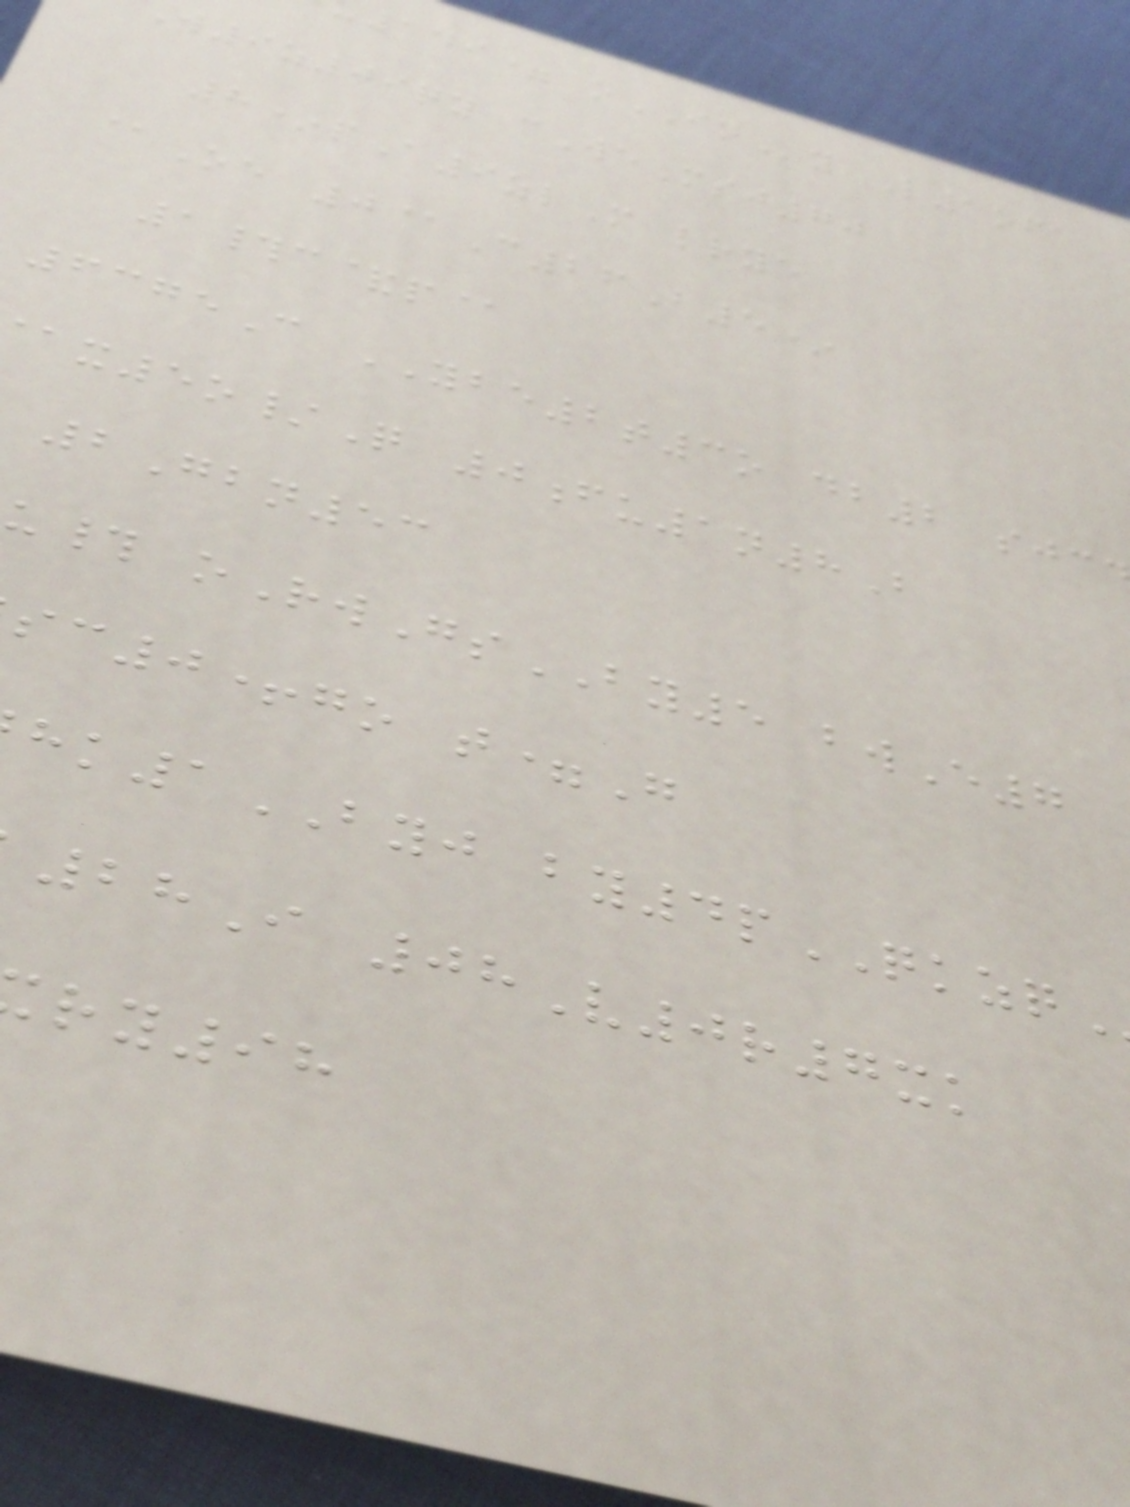149= oINy L1ofa
w9z09qy cWeMsj70
8*pA9zlM lrye
@Oe 0@C26B5*
1#c&p@
6375C YBE2t3o db2 sjc
x5o/Q 0fu1n8B
2Gbn53
u# oRwGsBY5 bwE7
sc0+go t=G
k1BYJ by4pQKZQ
28I 08V0r7xk
ry98
